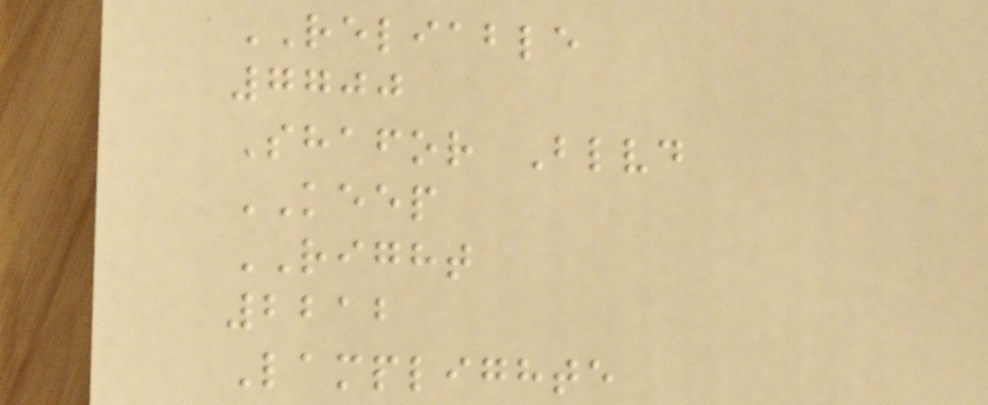RELIABLE
7700
Shafor Blvd
KEEP
RIGHT
2212
Lamplighte
